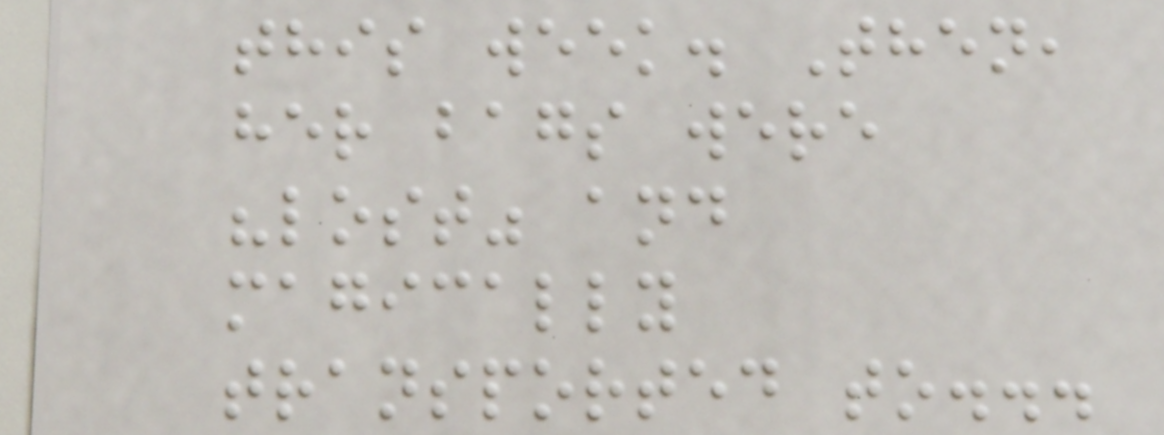this week. Then,
her bags were
"lost" and
magically
transported to...
